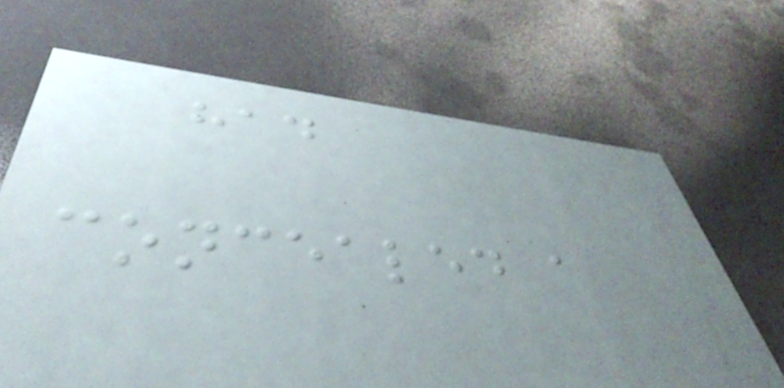had
concealed a
